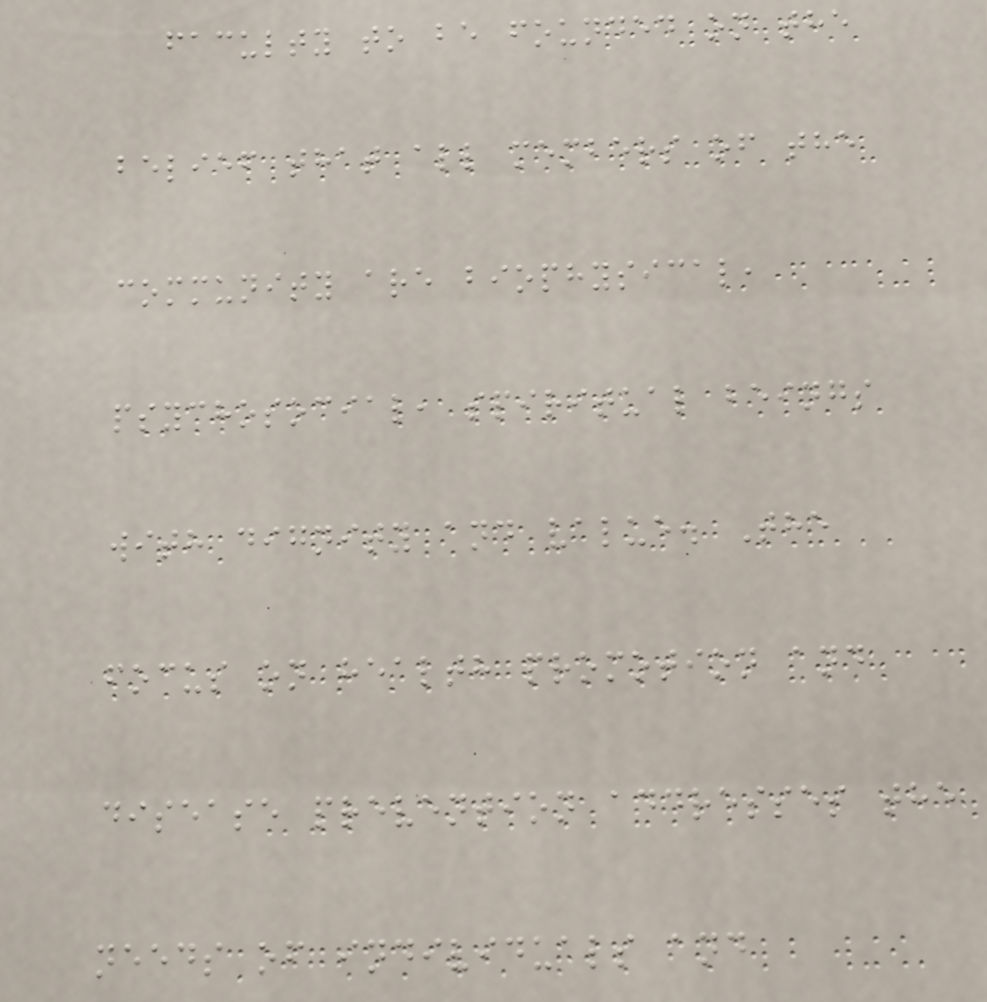faculty to be founded on the
belief that all members of the
community are biophysical,
psychosocial, spiritual beings
with dignity and value. The
focus on health promotion and
disease prevention addresses the
needs of individuals and
